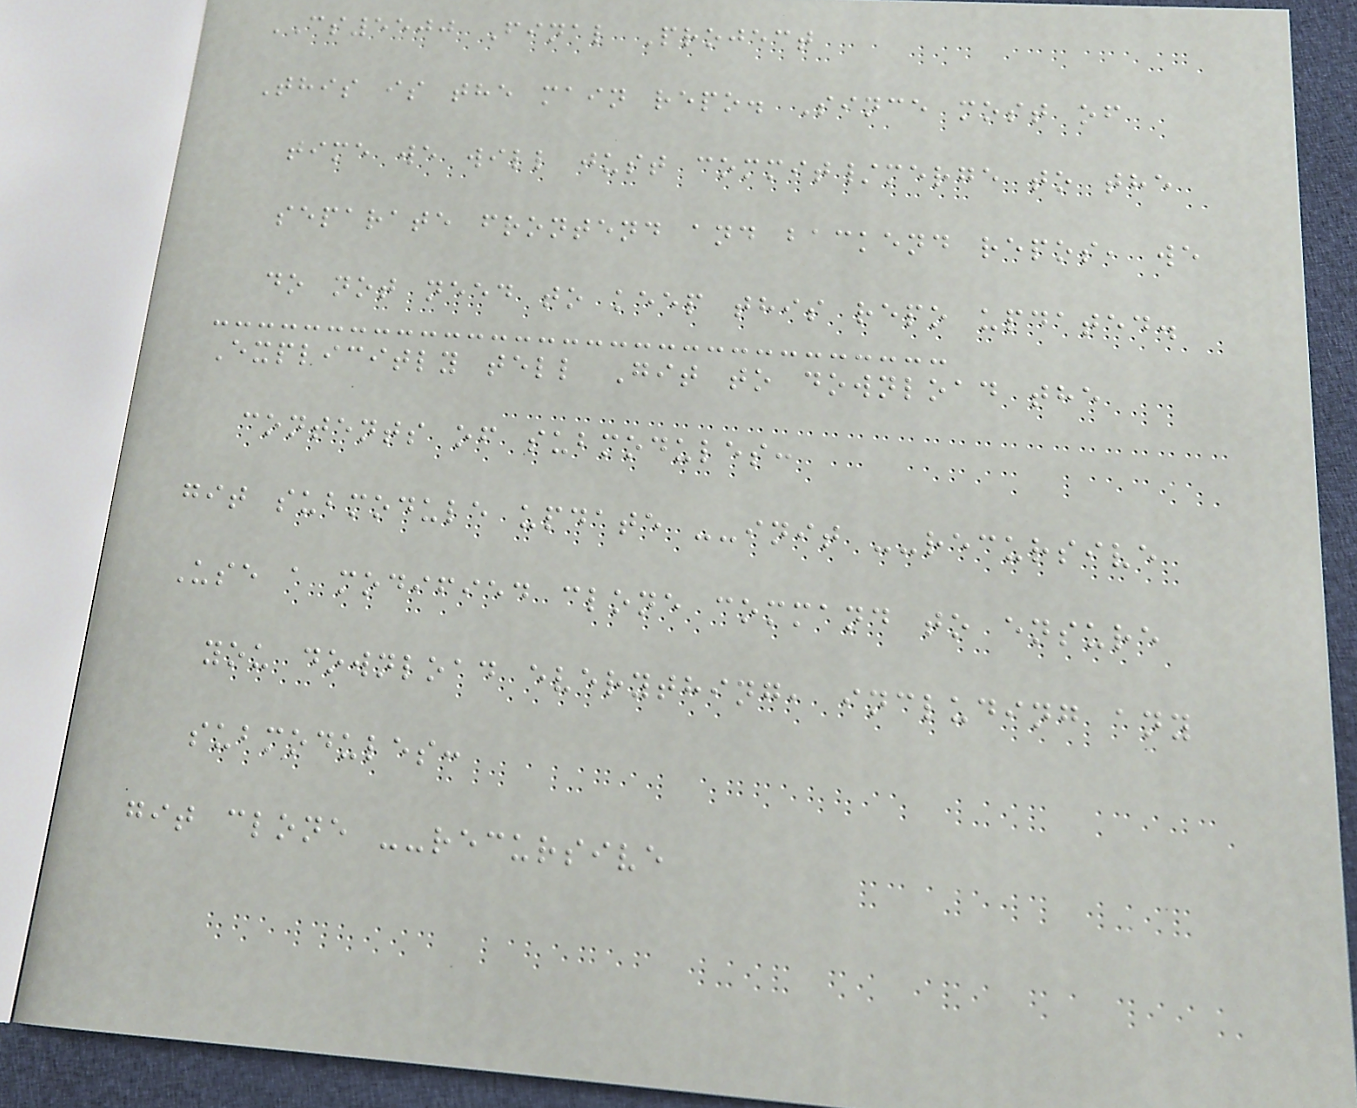CS5500 Final Project
This is the main repo. Since most of
time we will just commit/merge to the
separate frontend and backend repos, we
do not need to keep this repo updated.
Explicitly tell Git to download the
contents of submodules:
git submodule update --init --recursive
Use a modified clone command to ensure
you download everything, including any
submodules:
git clone --recursive
